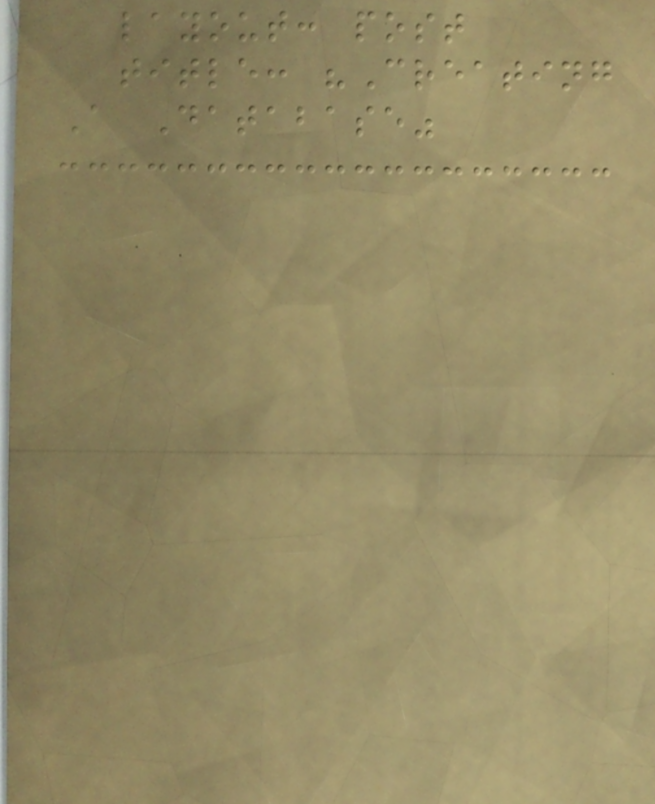layout: post
title: "Creating
A Database"
